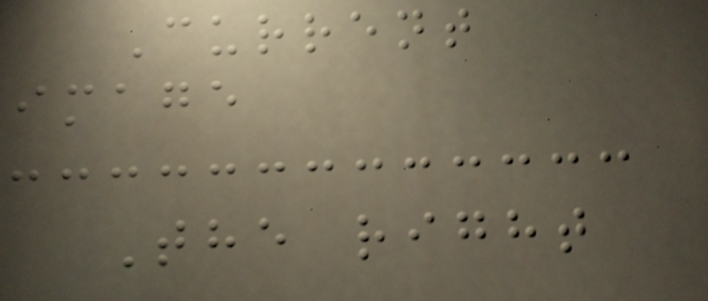Current
image
The right
